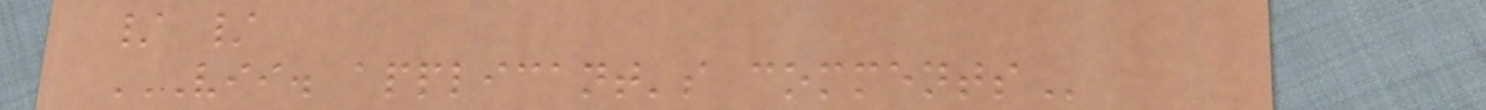/ /
VII. APPLICANT'S COMMENTS
